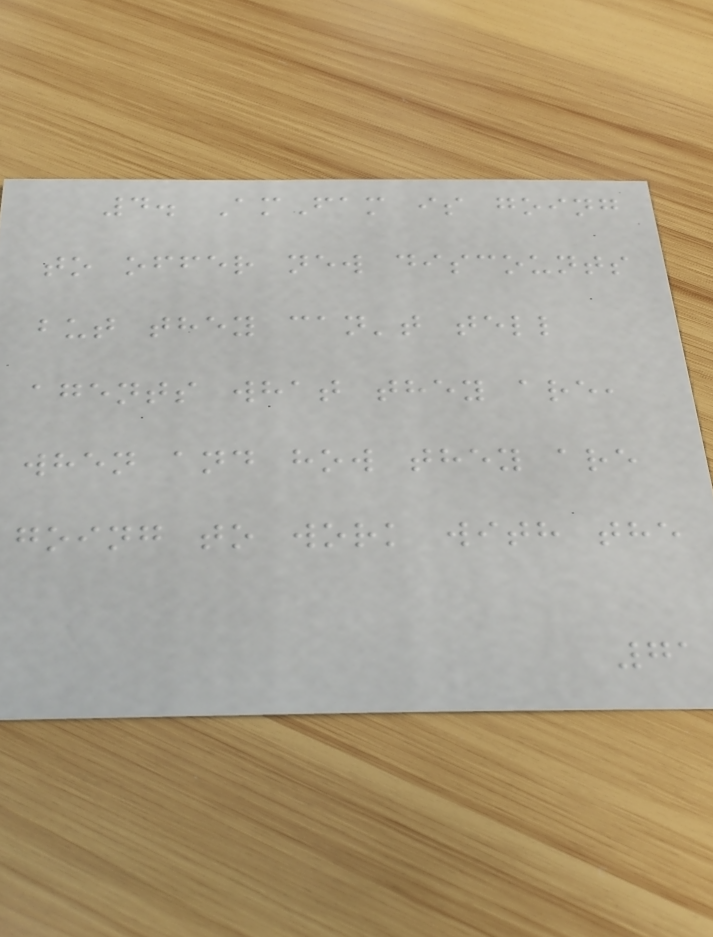4. AmFam is going
to offer new discounts
but they can't tell
agents what they are,
when and how they are
going to work with the
71
